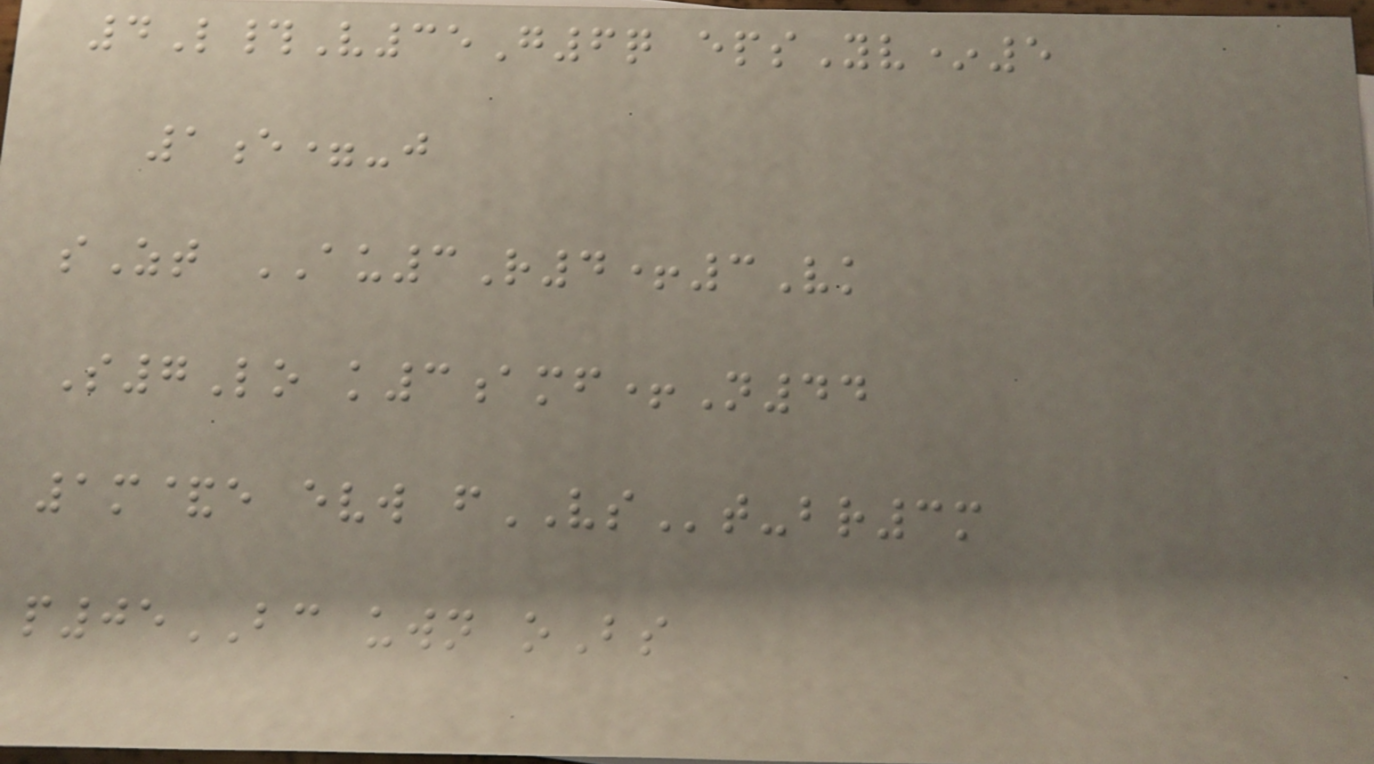4L#V35G6q epsYv*5
1e=-j
sZt AU3R4+3Vk
S7Lo k3amf+N44
1m&e evw fVSt-br3m
p05BC uwn oBs
